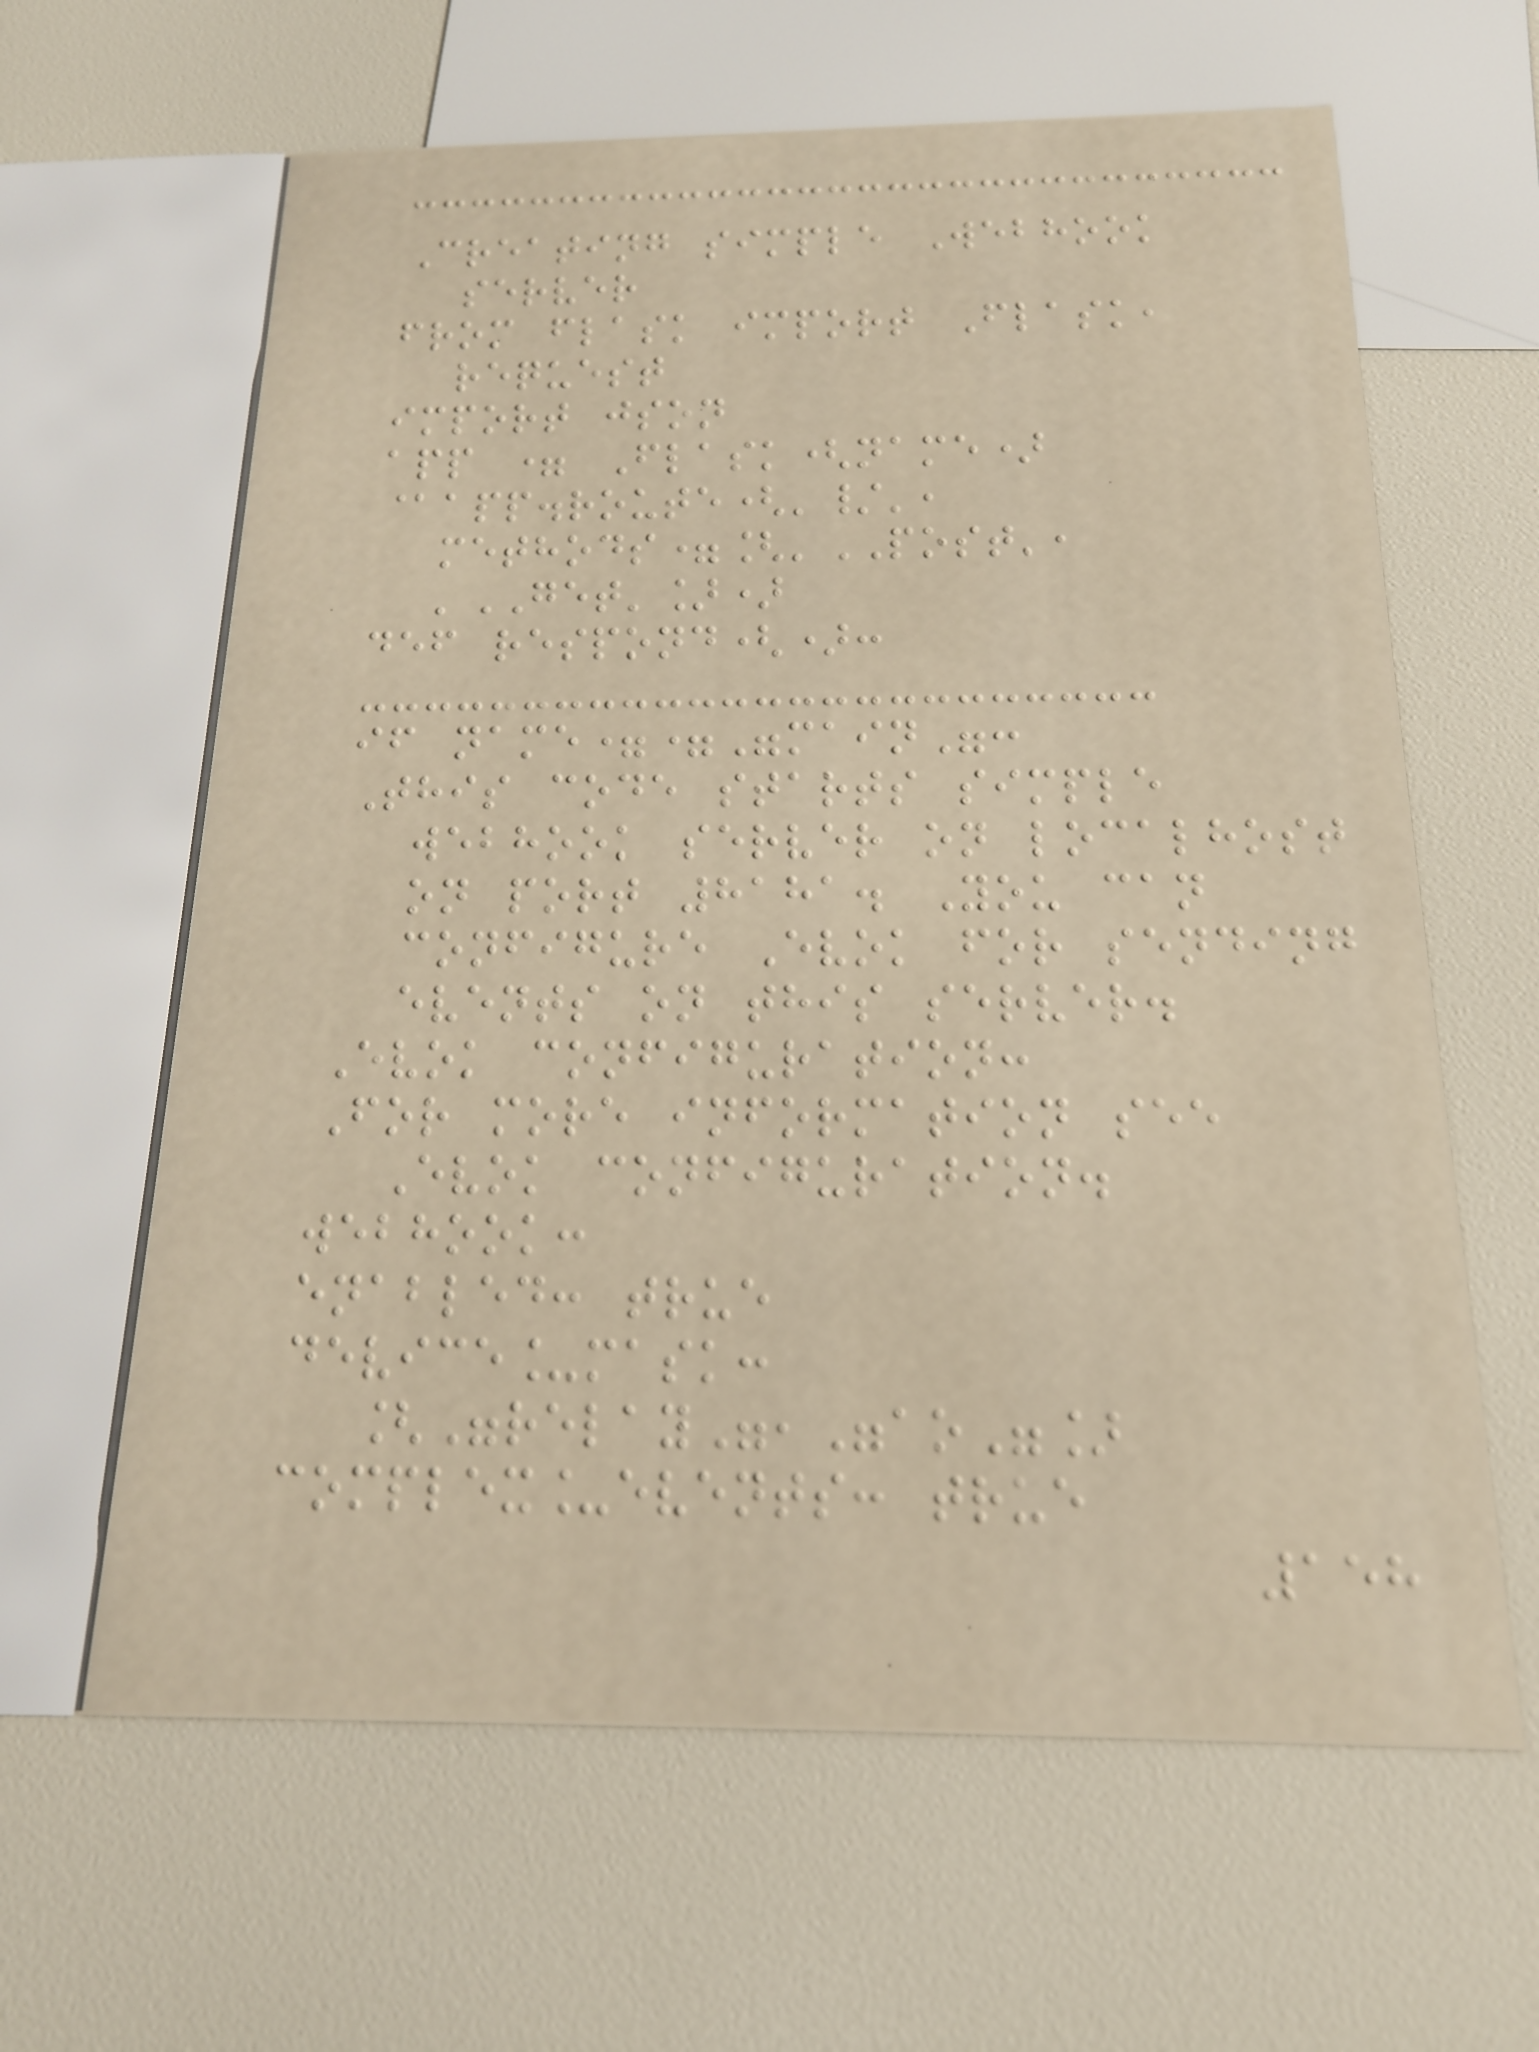Creating simple Webhook
server
from flask import Flask,
request
import json
app = Flask(name)
@app.route('/',
methods=['POST',
'GET'])
def respond():
if name=="main":
This code starts simple
webhook server on localhost
on port 8181. You can
configure Evok for sending
events on this server.
Evok configuration:
For more information see
Evok configuration.
webhook:
enabled: true
device_mask:
["relay","ao"]
complex_events: true
158
